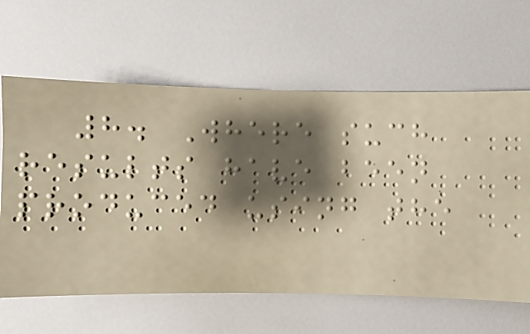8. Where such
results have been
produced using the
